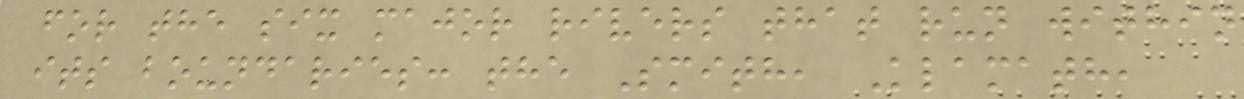for the six major rivers that run within
its boundaries: the Smith, Klamath,
